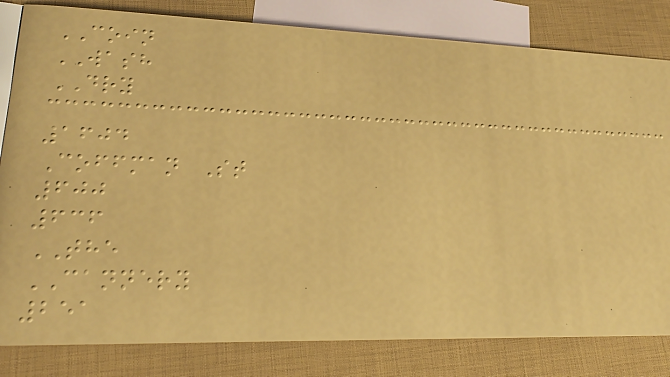COIN
WASH
DRY
1604
Coffman St
600
636
THE
CANNERY
251
